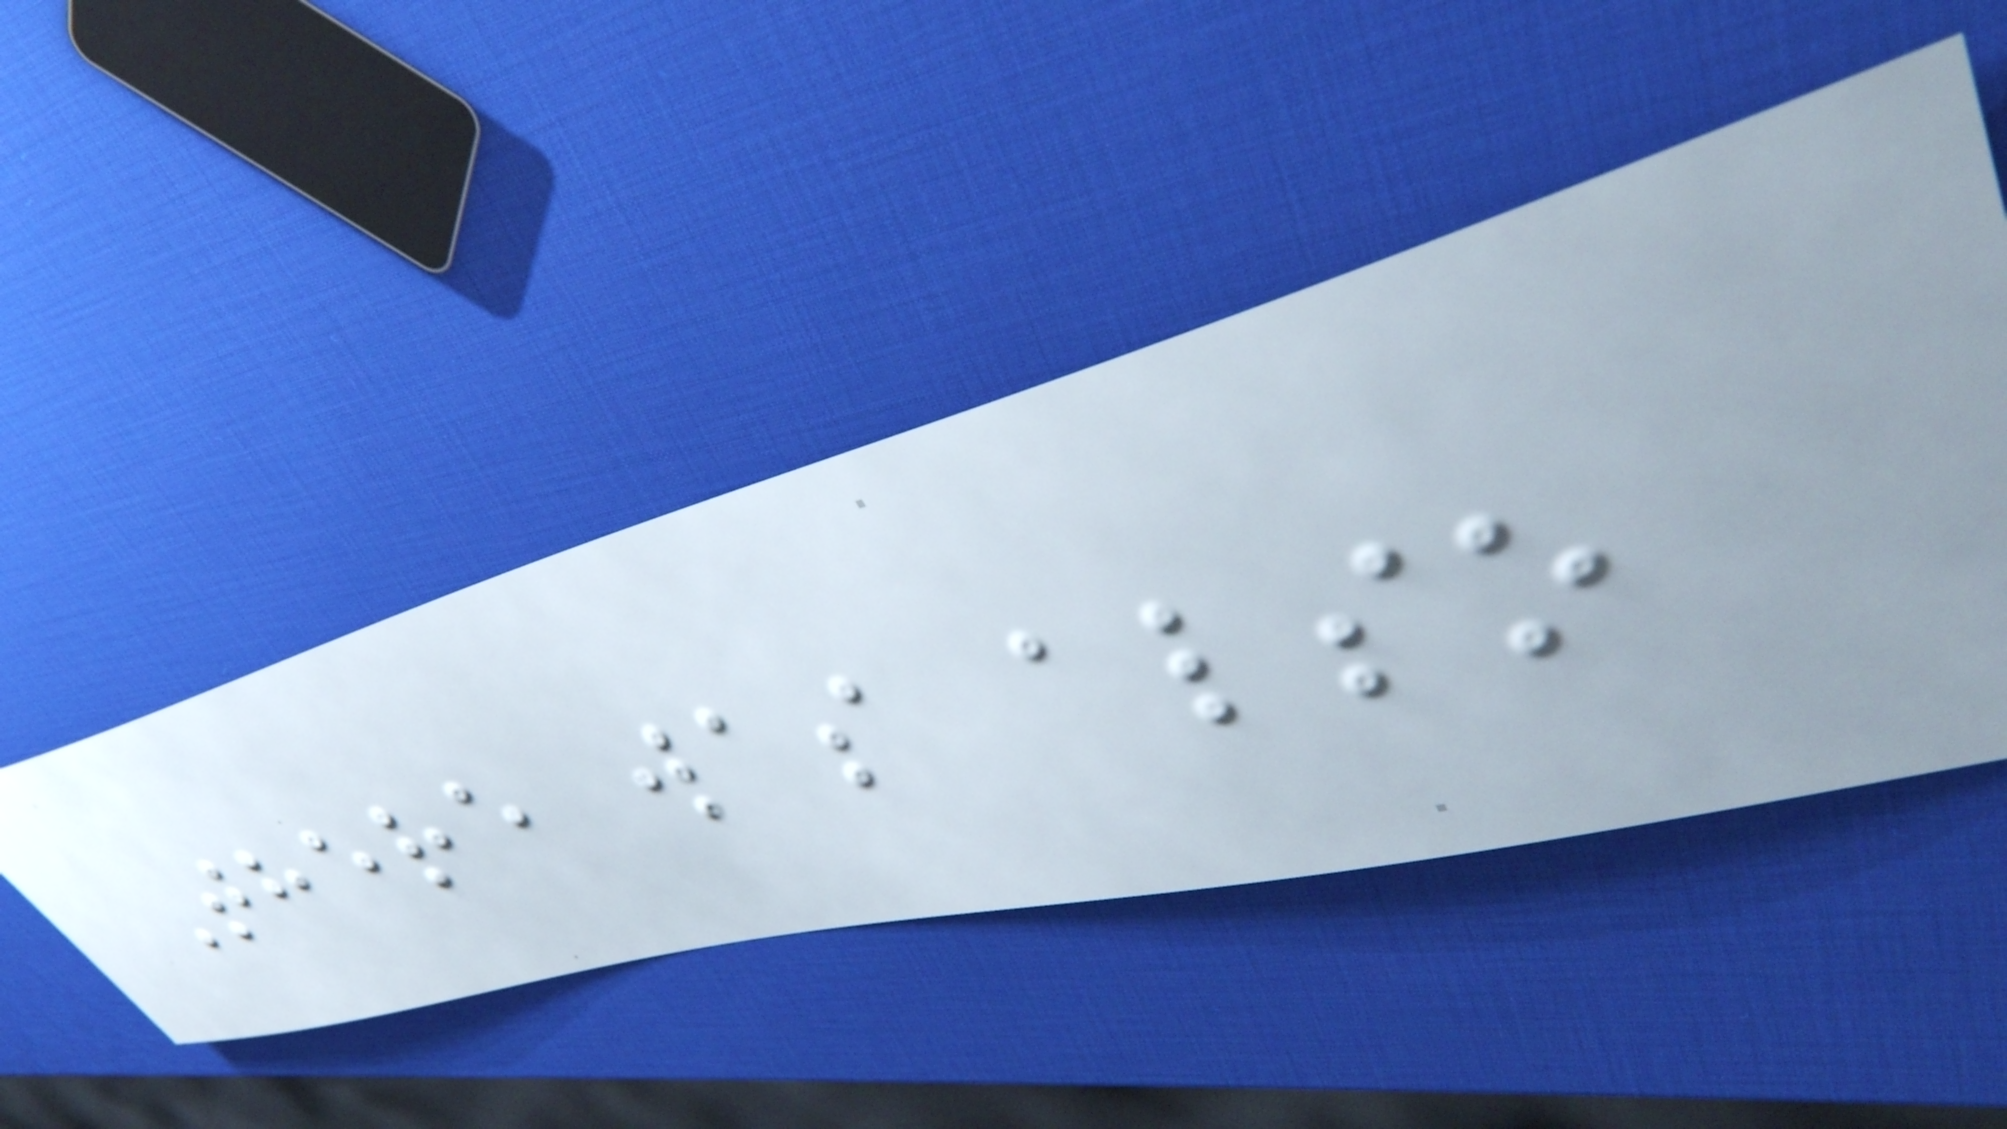There was also
